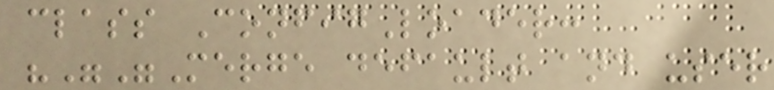class ConfigLoader:
"""Merge default and user
